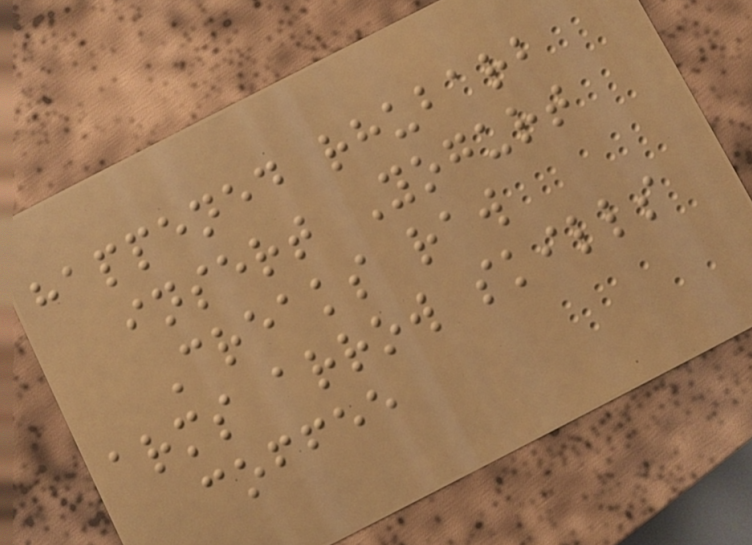happened rhubarb
insert Yogurt
Creaks raw
arms arrow skills
coffee
